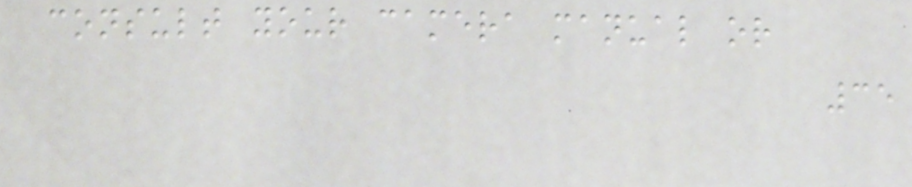consult your camera manual or
35
